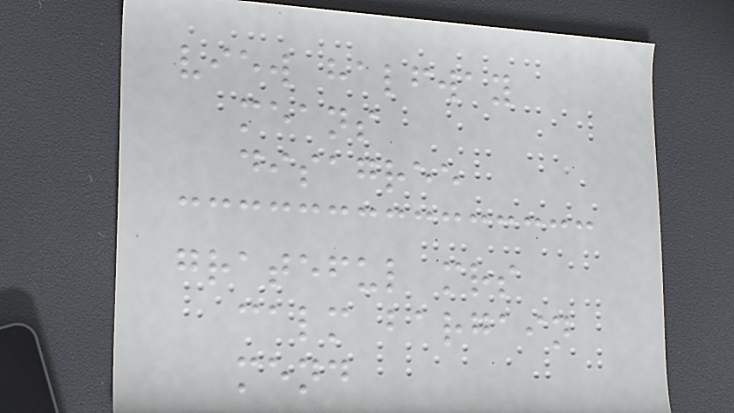view halfway
means
disagree
grateful mrs
calm bargain
mend
